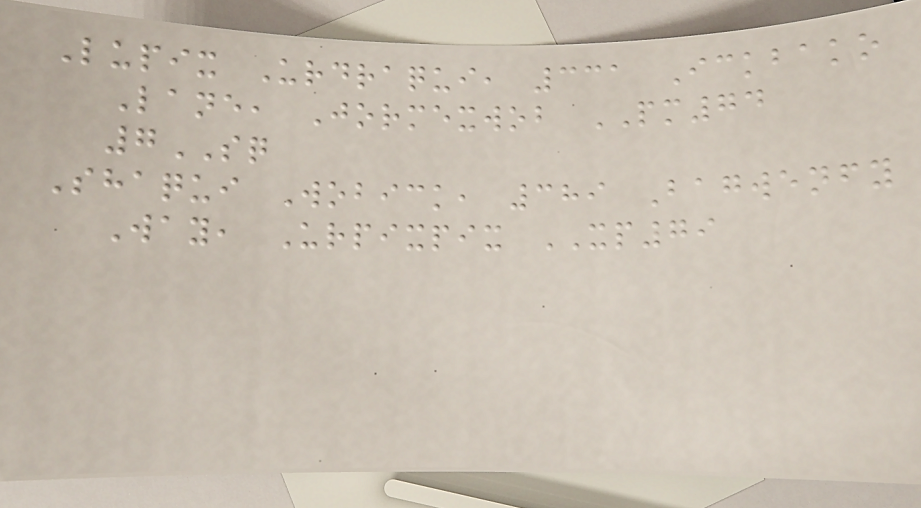Lupix Urdraqui, 331 Ickbako
Lane, Jormexwob PM74
7SQ
Shaqui Wobick, 389 Bagwenfy
Way, Urpixpix XP79
